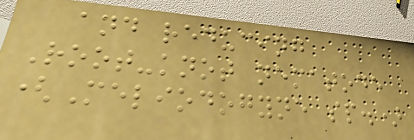and reducing
Root-knot nematode
(Meliodogyne sp.)
